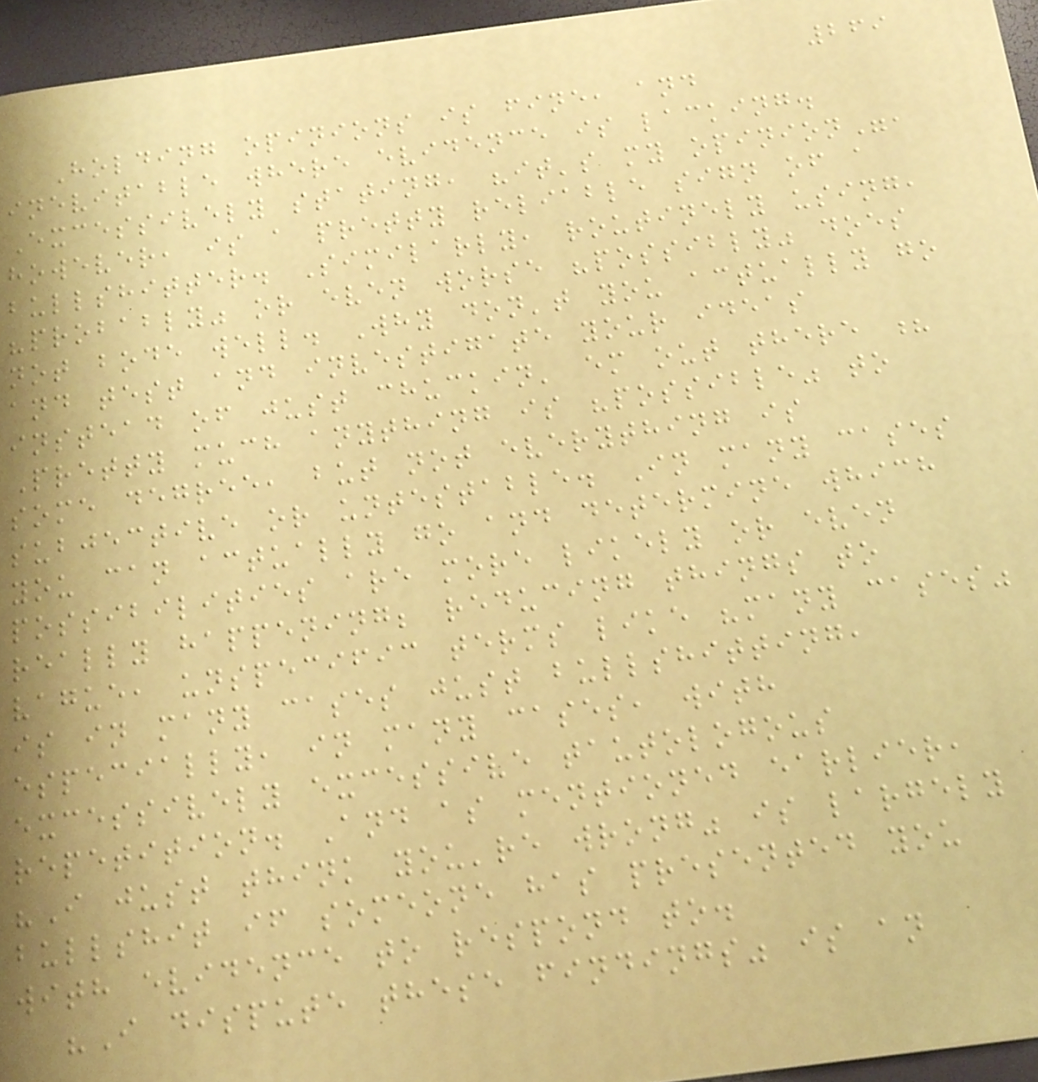269
Holding opinions is fine, and
inevitable where evidence is lacking.
Excessively stating, "it's my opinion",
however, is a pretty reliable sign of a
bullshitter. Similarly, routinely using,
"probably" or even worse "possibly" does
not bode well. Why don't you actually go
and test and investigate your ideas
instead of just chuckin' em out there ?
Pretty much anything is "possible" to
some degree, but not everything is
subjective or untestable. In many cases
you can actually go and determine which
possibilities are more likely or even
really happening; reducing things to
vague, unspecific terms like "many cases"
is in many cases just bullshitting,
especially, in many cases, with
excessively excessive tautologous
repetition. And as mentioned earlier,
"I just think you're wrong" is largely
bullshit if someone has presented you
with evidence to respond to.
"I dispute these findings" is an
